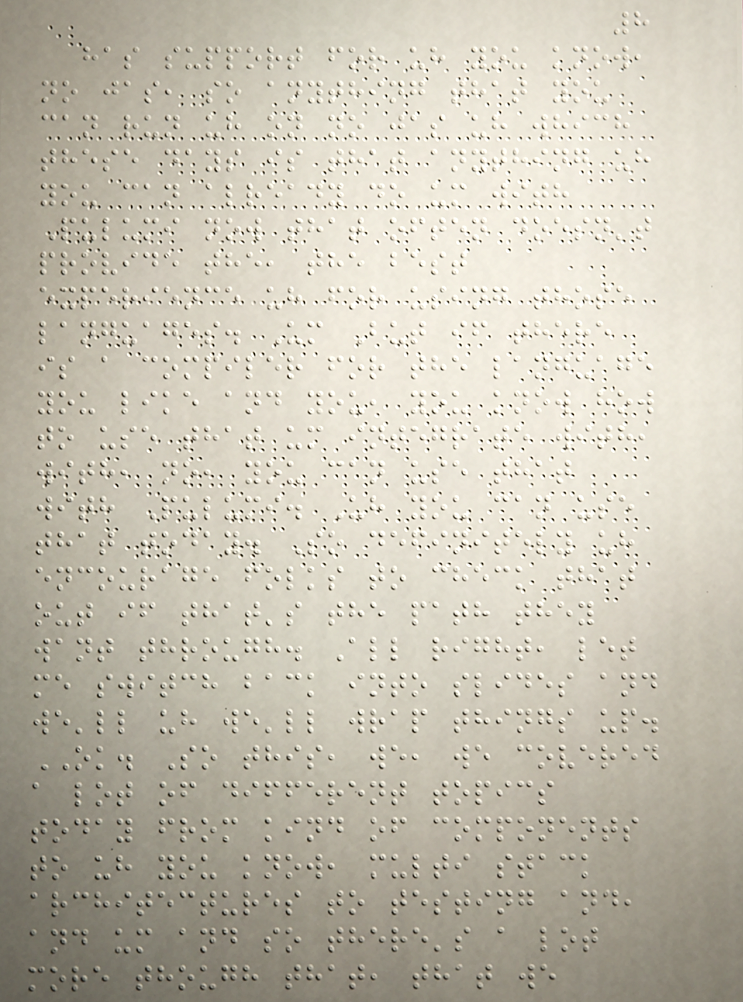8
has support for uh you know,
no jas, so anything that you
can run uh on no jas uh which
these days is that anything uh
you can already do um with
Pulumi now that often doesn't
provide the, the best
experience uh for using those
languages. Um But if there
is a compiler for the language
you like and you, you know how
to use that um integrate with,
with, no, you can use that
with Pulumi. Uh you can use
that today. So definitely uh
encourage folks to check that
out if that's the path they
want through. All right, let
me switch back into slides and
we'll uh we'll wrap things up.
OK. So this, we, we covered
a lot of different topics
today from kind of components
to uh you know, multi stack
architectures to testing and,
and um and so there's a lot
more though that, that we
